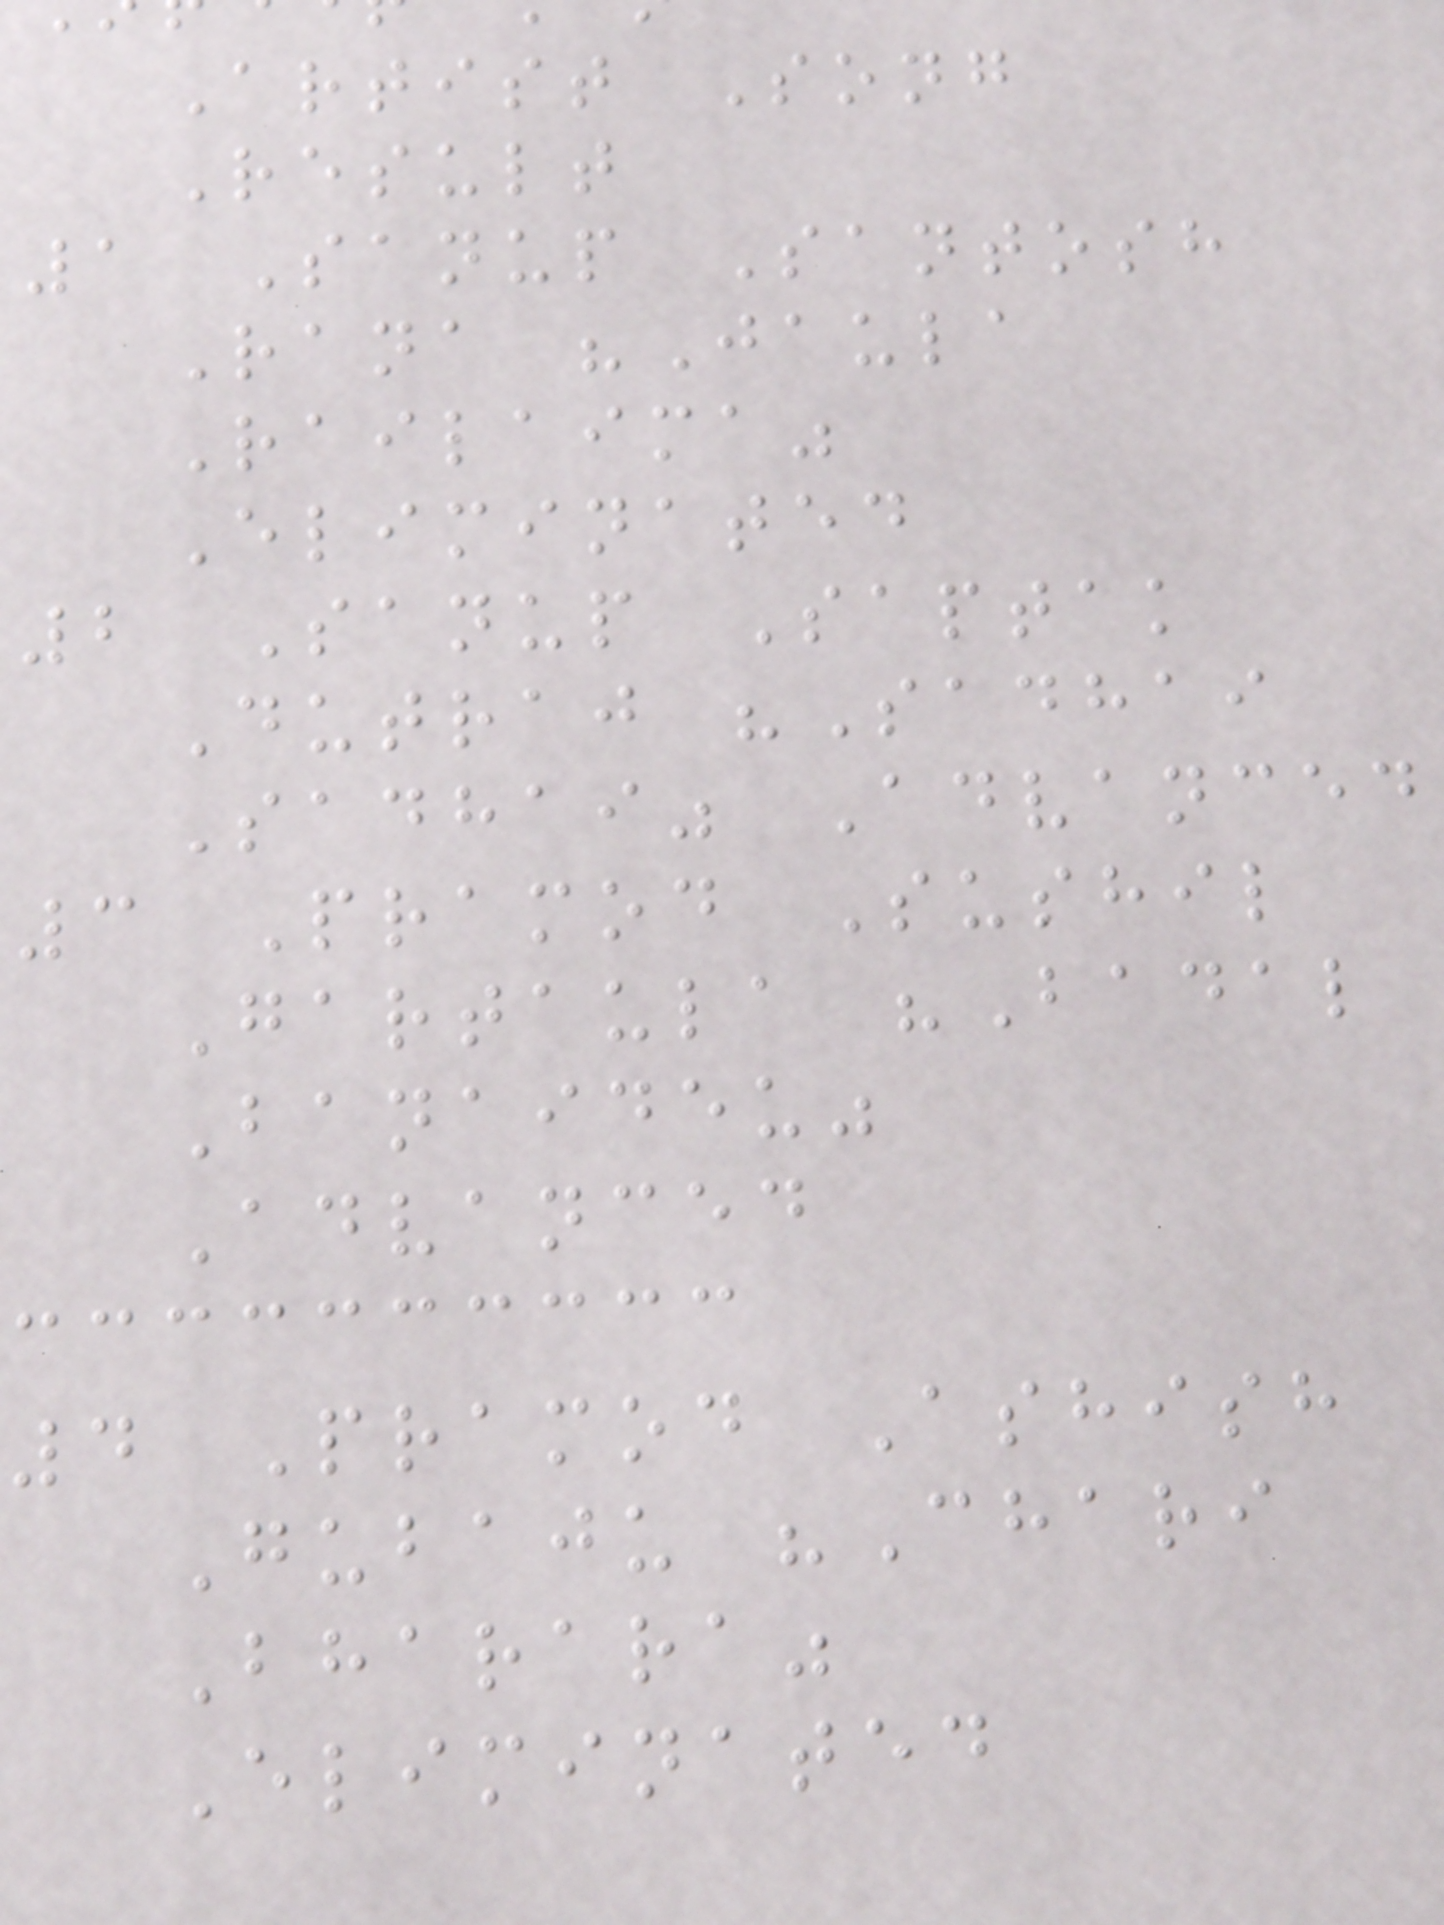Artist Song
Result
1 Sanup Santosh
Rana "Jaula
Railaima"
Eliminated
2 Sanup Saptak
Dutraj "Sadhai
Sadhai" Advanced
3 Pramod Sushil
Gartaula "Badal
Banaideu"
Advanced
4 Pramod Ashish
Gubaju "Chari
Bharara"
Eliminated
